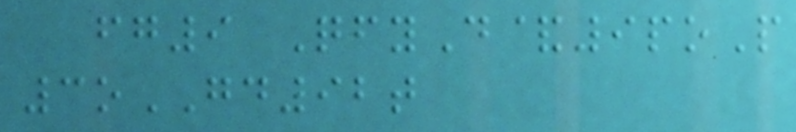fg9 QfyD&9poP
3oGD92t
